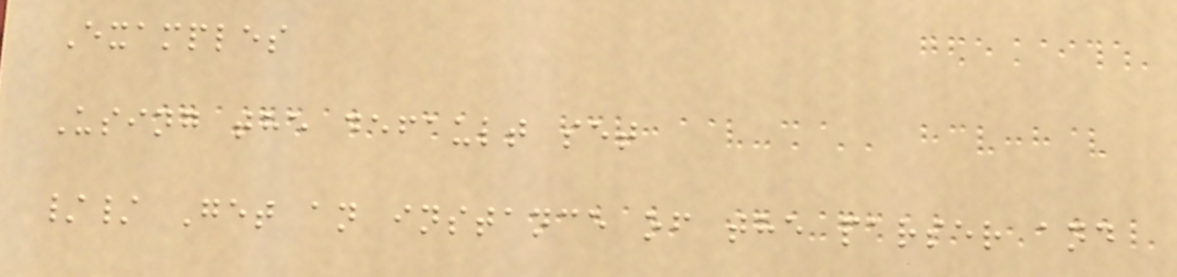Examples
Using the default set
// Get an instance of the parser and
